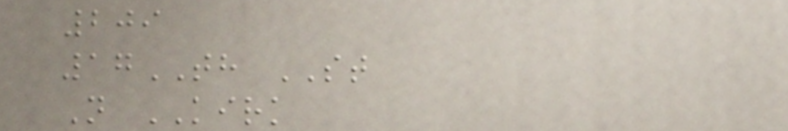209
17TH ST
N KIRK
